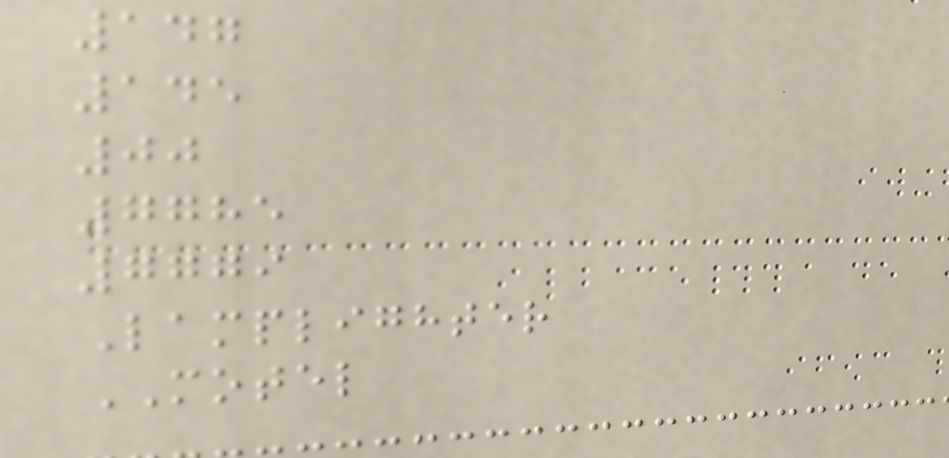147
145
00
7785
7779
Lamplighter
MOTEL
